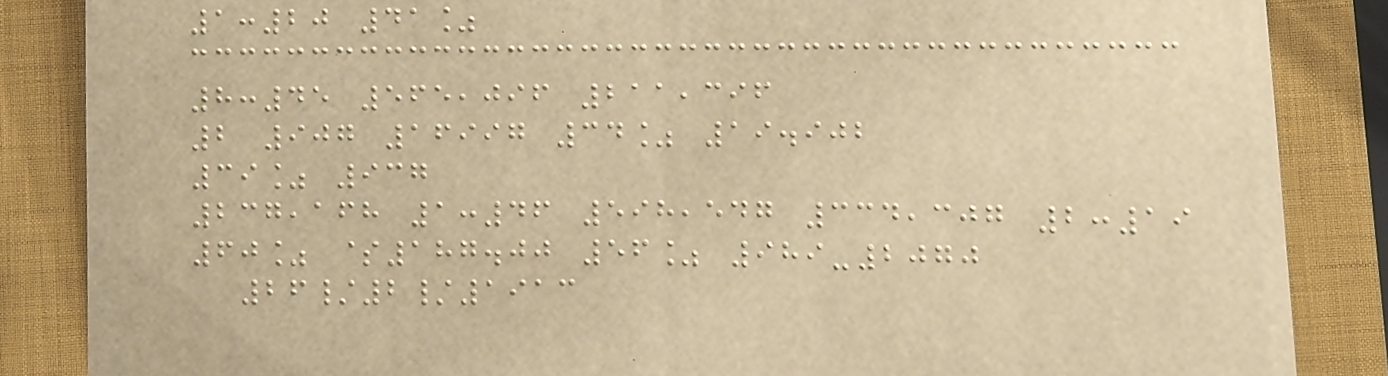1:20 41%
8:45 565,096 211,396
2 907 16997 34% 19.902
39% 937
237,168 1:46 598,547 334,307 2:19
60% $187.00 56% 989-2070
26/2/1913
